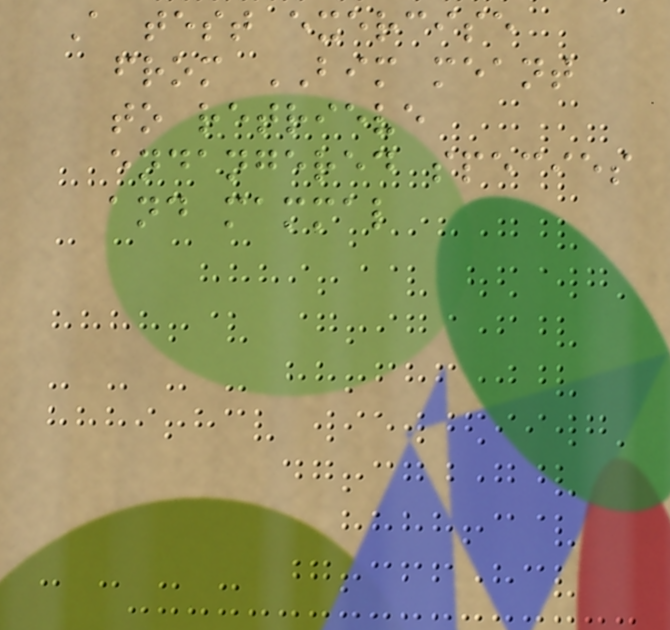A test exercise
from BIM meant
to retrieve
endangered species
and mammal
